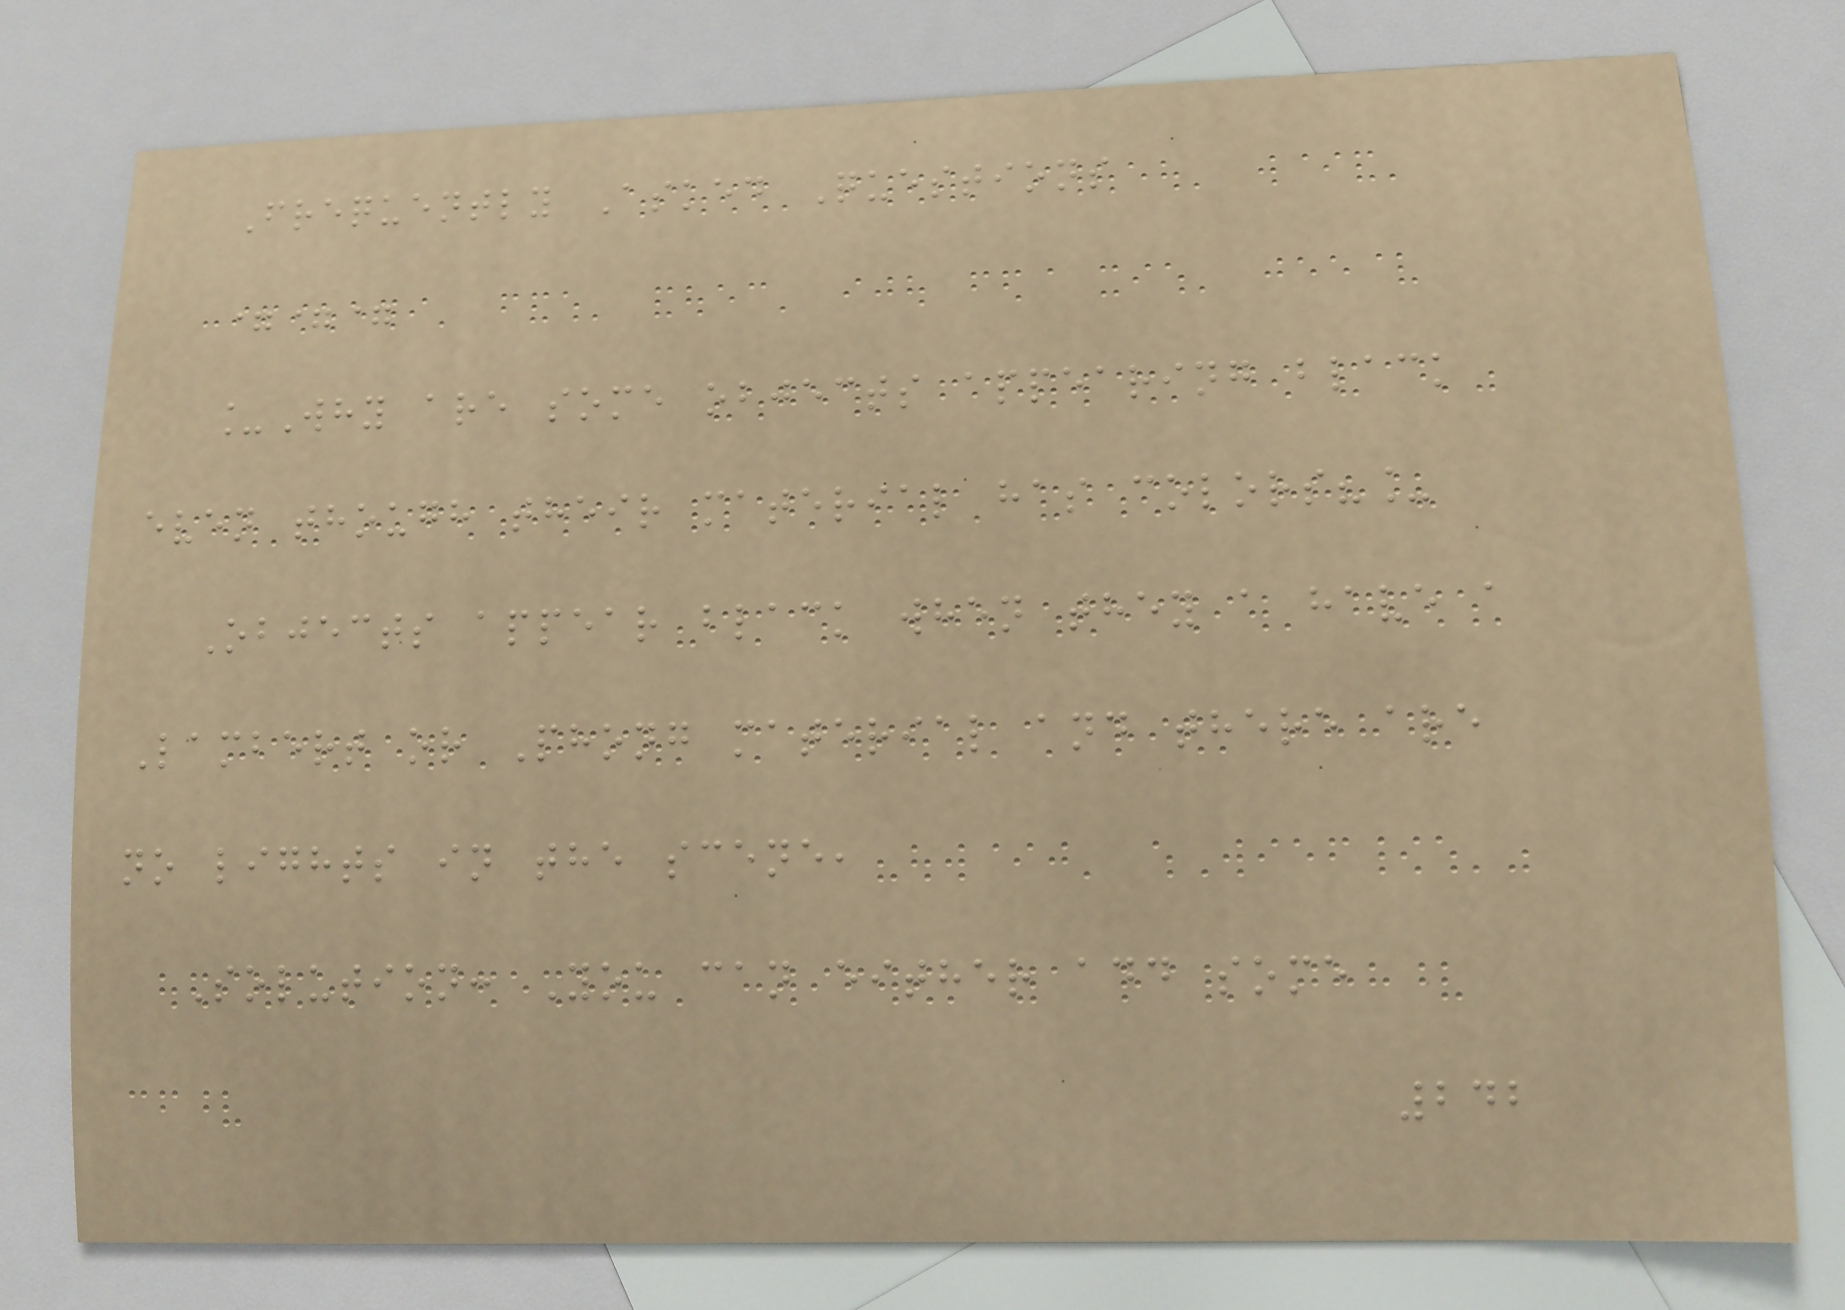Frequently Asked Questions
===
_Why are some objects appearing black
even though their material has colors?_
Objects appear black when they a have a
Lambert or Phong material and there are
no lights in the scene,
Solution: You can either add some
242
